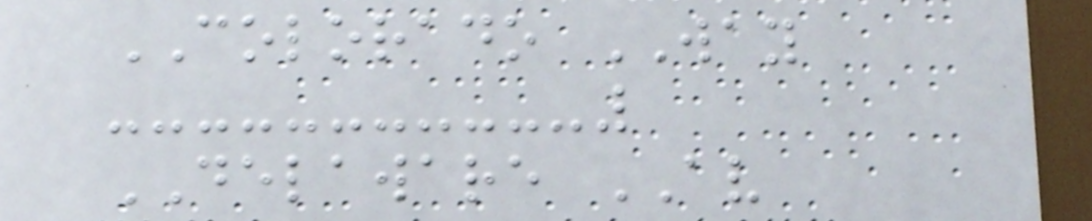COLORADO WAY
DELAWARE AV
